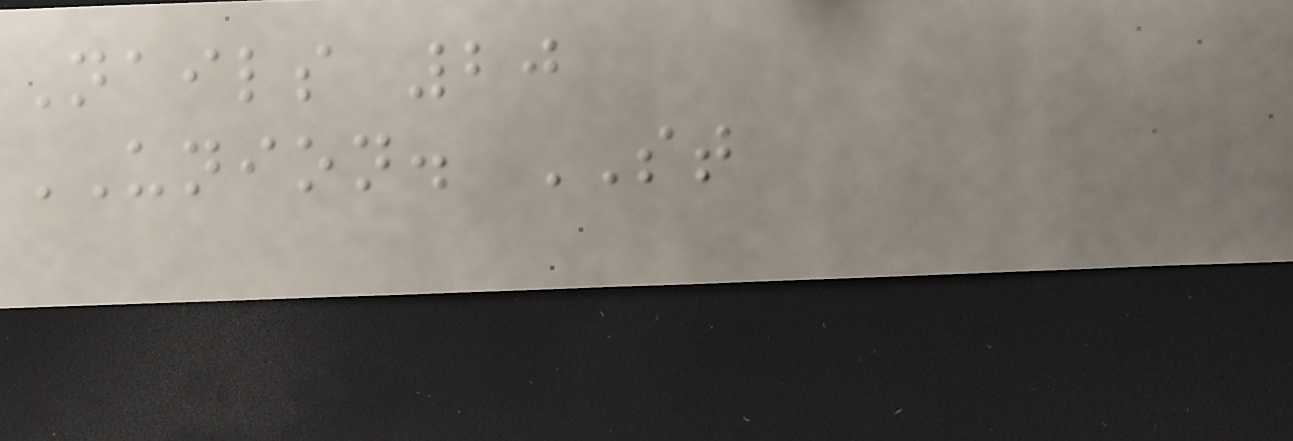Nails 20
UNION. ST
